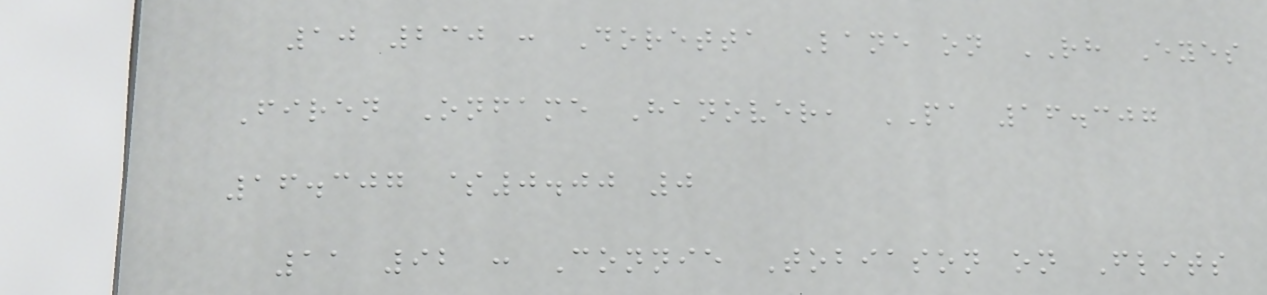10 230 : Doretta Lane on RH Eyes
Firen Onfame Hanover, PA 16.307
16.307 $0.00 0
11 92 : Connie Tobiason on Flits
